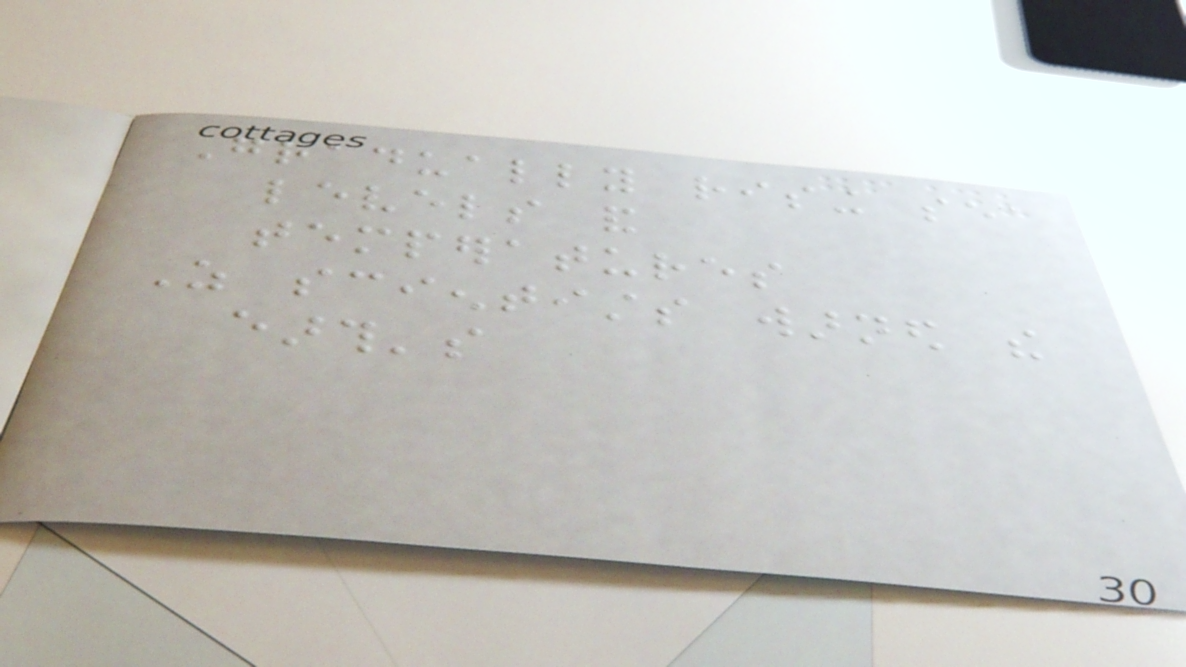Gradually rising sea
levels and
temperatures
As scientists warned the
earth's
